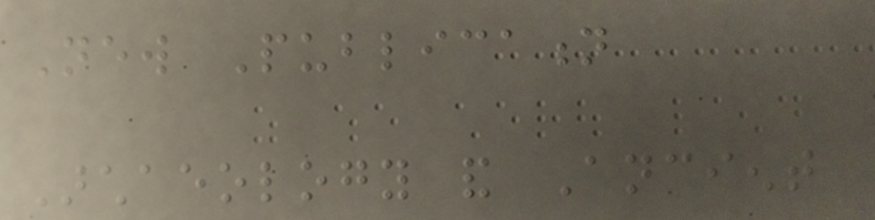New Publication
Archaeology and Ancient
